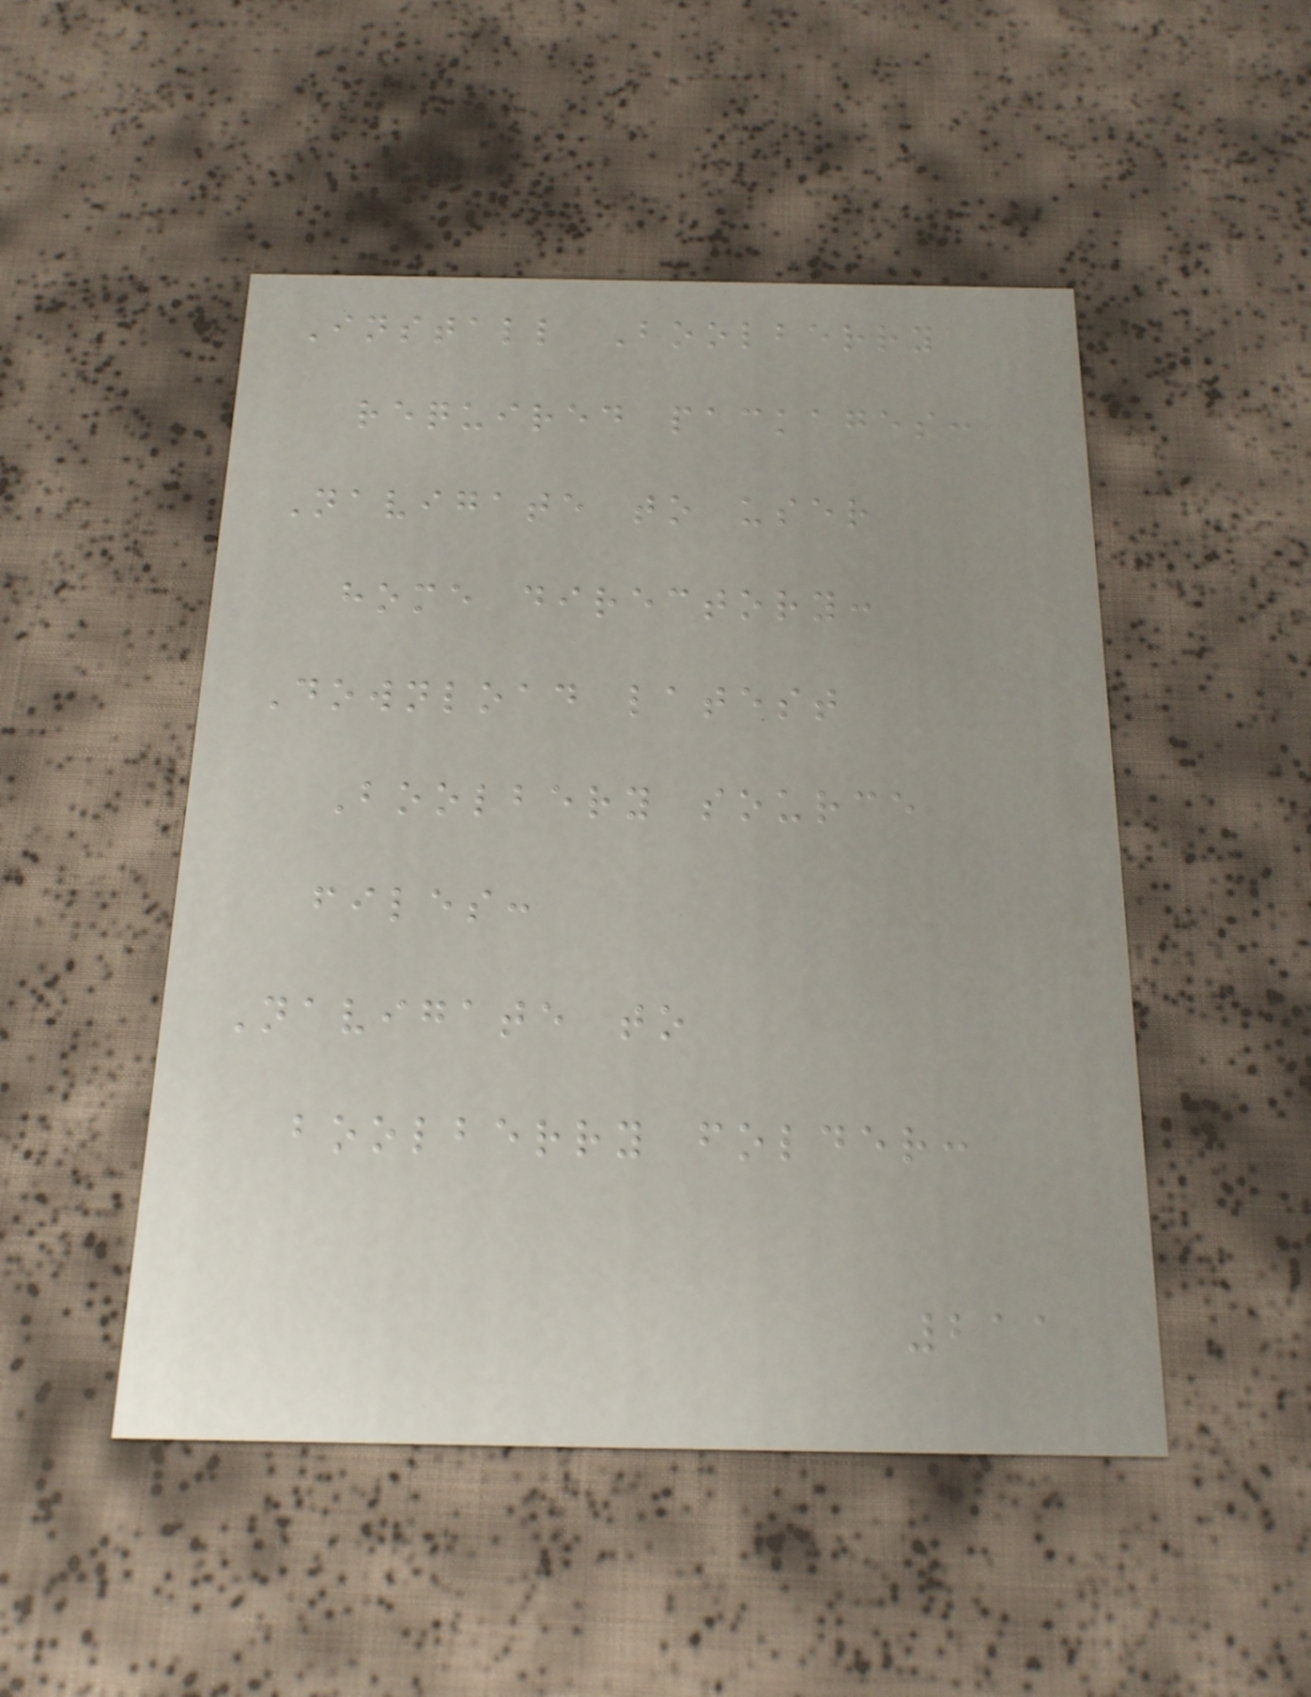Install Boolberry
required packages:
Navigate to user
home directory:
Download latest
Boolbery source
files:
Navigate to
boolberry folder:
211
